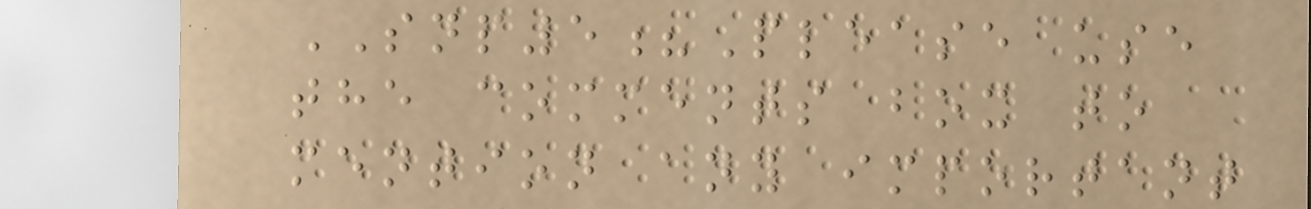SNP5?Please use
the comments box to
mention any important
